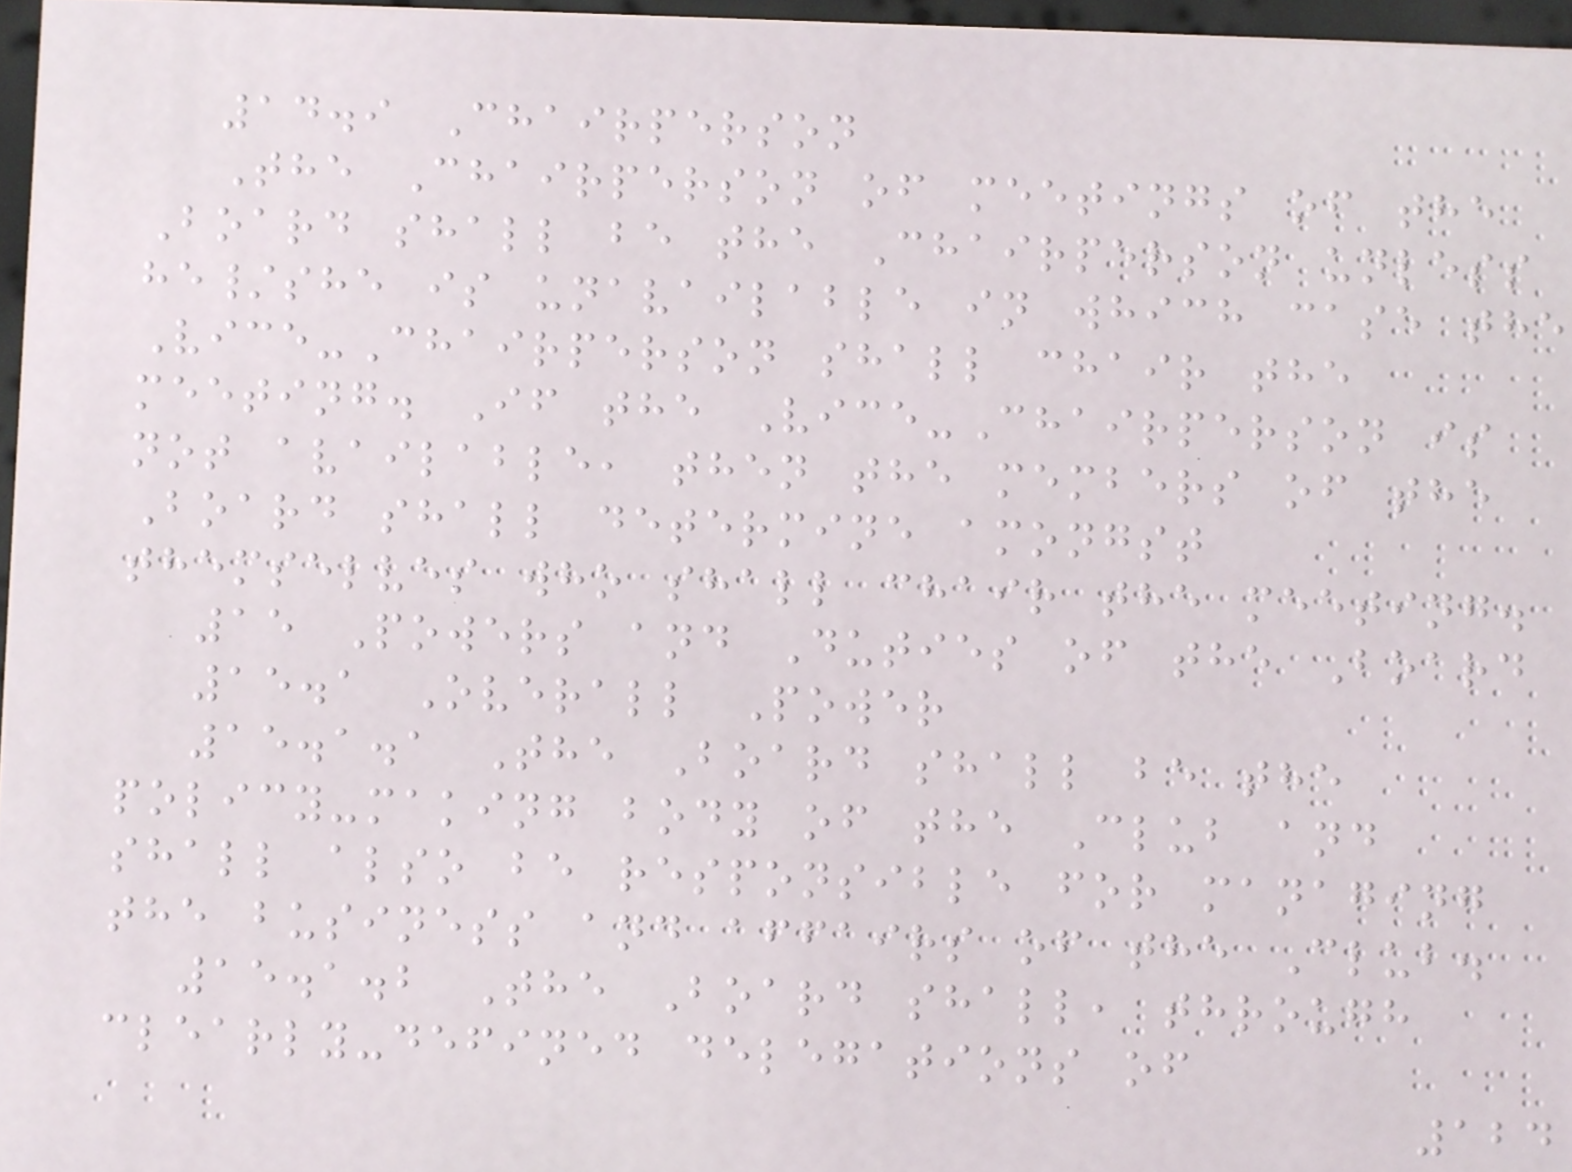14.9 Chairperson
The Chairperson of meetings of the
Board shall be the Chairperson unless
he/she is unavailable in which case the
Vice-Chairperson shall chair the
meeting. If the Vice-Chairperson is
not available, then the members of the
Board shall determine amongst
themselves who shall chair the meeting.
15 Powers and Duties of the Board
15.1 Overall Power
15.1.1 The Board shall be the
policy-making body of the Club and
shall also be responsible for managing
the business and affairs of the Club.
15.1.2 The Board shall, through
clearly-defined delegations of
124
